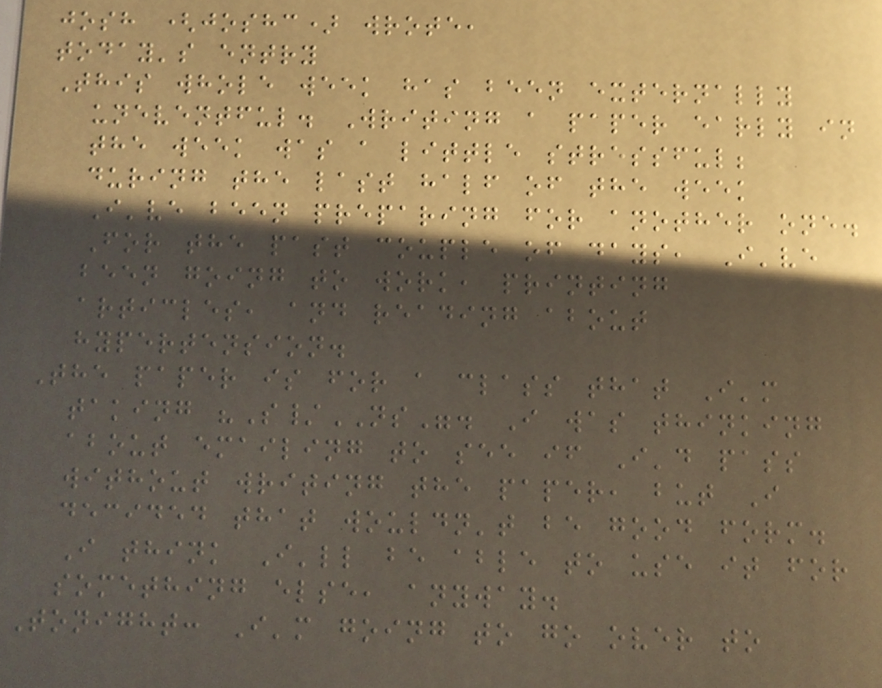josh (joshc) wrote,
today's entry
This whole week has been externally
uneventful. Writing a paper early in
the week was a little stressful;
during the last half of the week
I've been preparing for another one.
For the past couple of days, I've
been going to work, printing
articles, and reading about
hypertension.
The paper is for a class that I'm
taking "S/NS". I was thinking
about emailing to see if I'd pass
without writing the paper, but I
decided that wouldn't be good form.
I think I'll be able to use it for
something else, anyway.
Tonight: I'm going to go over to
